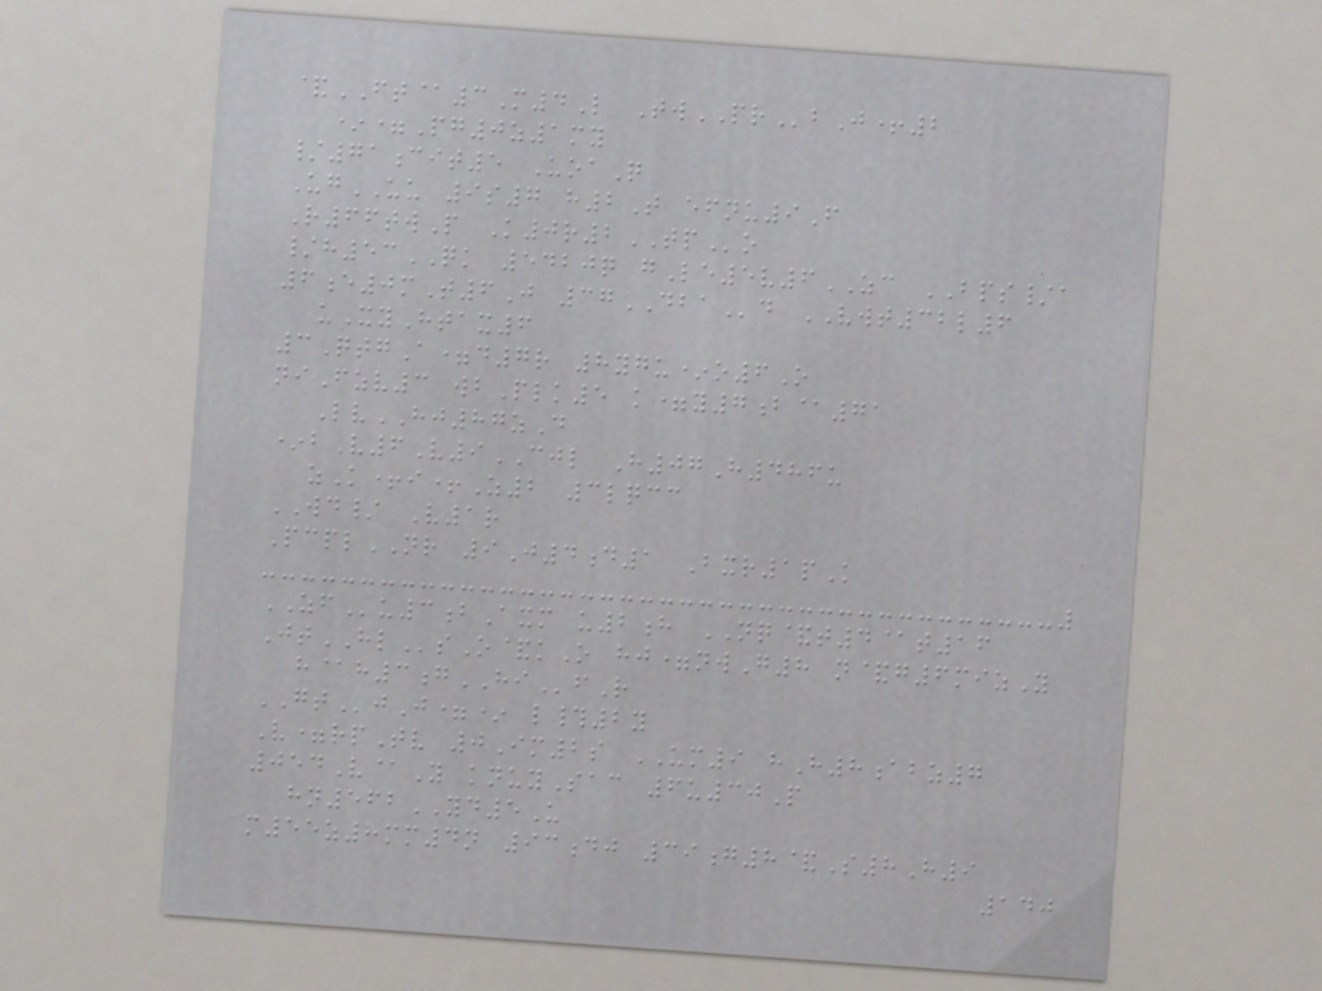&FT@3M4L TwPRbJ+2
*=Pg0z1my
/71cit5 UoaQ
UgUU 9s7 h2T efnu9F
R66twP K0r2TPo
/h53QK 5420q gLe5v6ZC BPS/a
6e0mT6J 37DBAd VWT32l6
uXyHtax6
3QtgA=d7r 8ygu*o6O
niFzv3 wbPlk5 k=y7b@71
LvHJ87zD
*bV6V9CJL H07H486u
zK+i+Z2 3lqcc
WD/ V1r
PcplNR 9J4d1 Bxr1pK
ZFu3bAxm u2h NQ&t4@t16
JtHLsO&kO hj=nwG8 n&g6mizY
h@h3gHIfR
GTjJ=* l#2y
V=rpTv 0Im2s UM9 hH8abz7
054V@Y knuySac 6u30P
hn562YD5U
m55z8mm4n 93dj 39g8&S8H9
140
